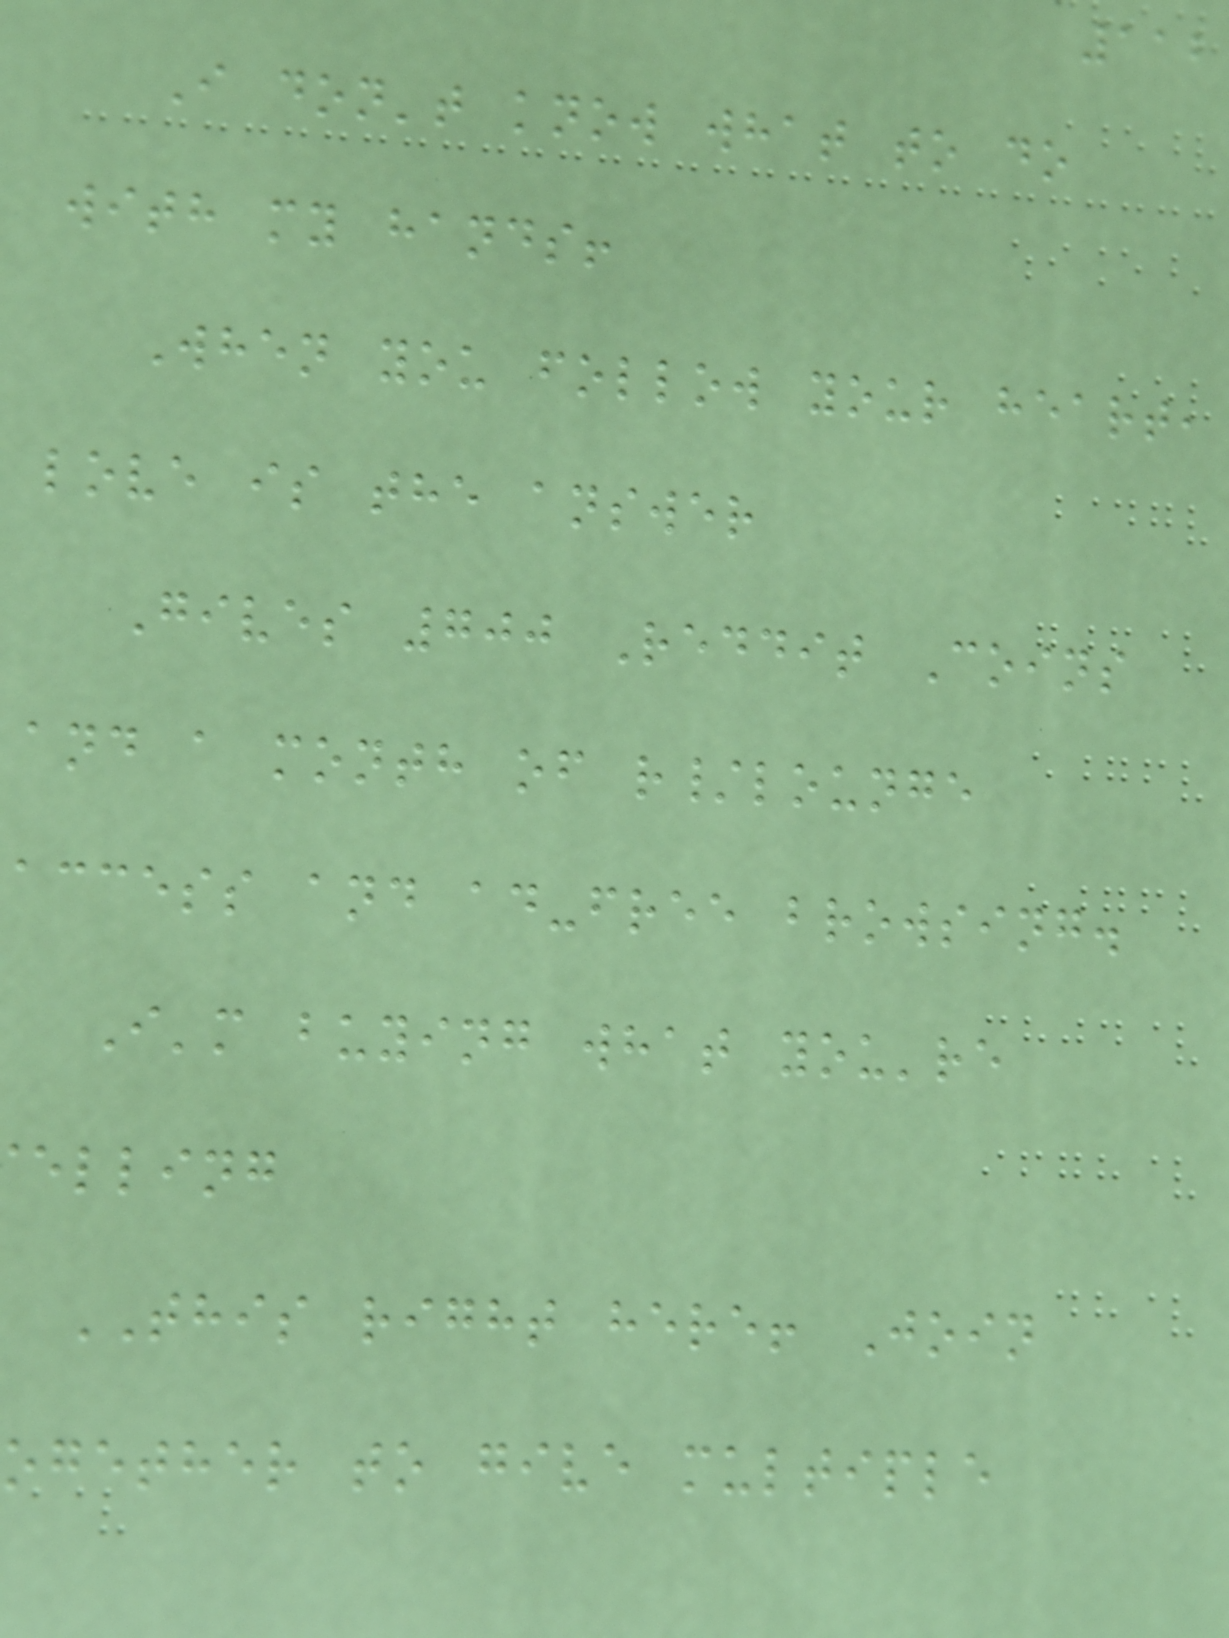112
I don't know what to do
with my hands!
When you follow your heart,
love is the answer
Gives 700 Reddit Coins
and a month of r/lounge
access and ad-free browsing.
I'm buying what you're
elling
THIS right here! Join
ogether to give multiple
